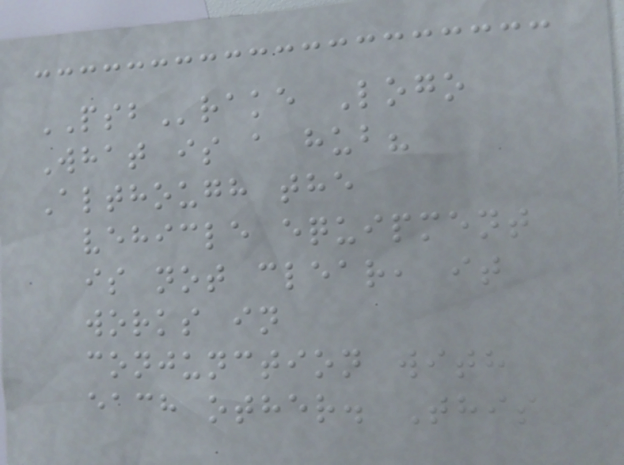PSBrake Logo
What is a hub?
Although the
vehicle equipment
is not clear, it
works in
conjunction with
each other. This
